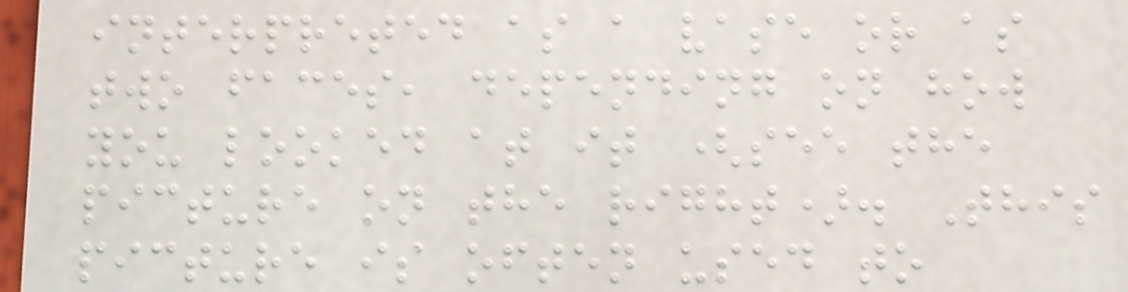interpreted as a vase or as
two faces, depending on how
you looked at it (see the
picture on the right). This
picture is often used to
